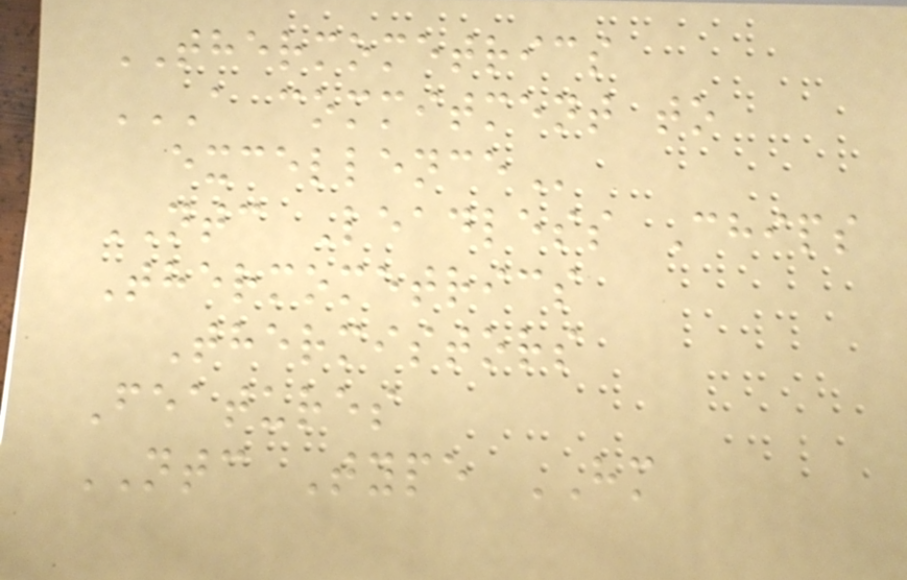THERMOMETRICS
A COMMITMENT TO
EXCELLENCE
NTC Leadless Chips
Thermometrics
Thermistors
Features
NTC Type HM
